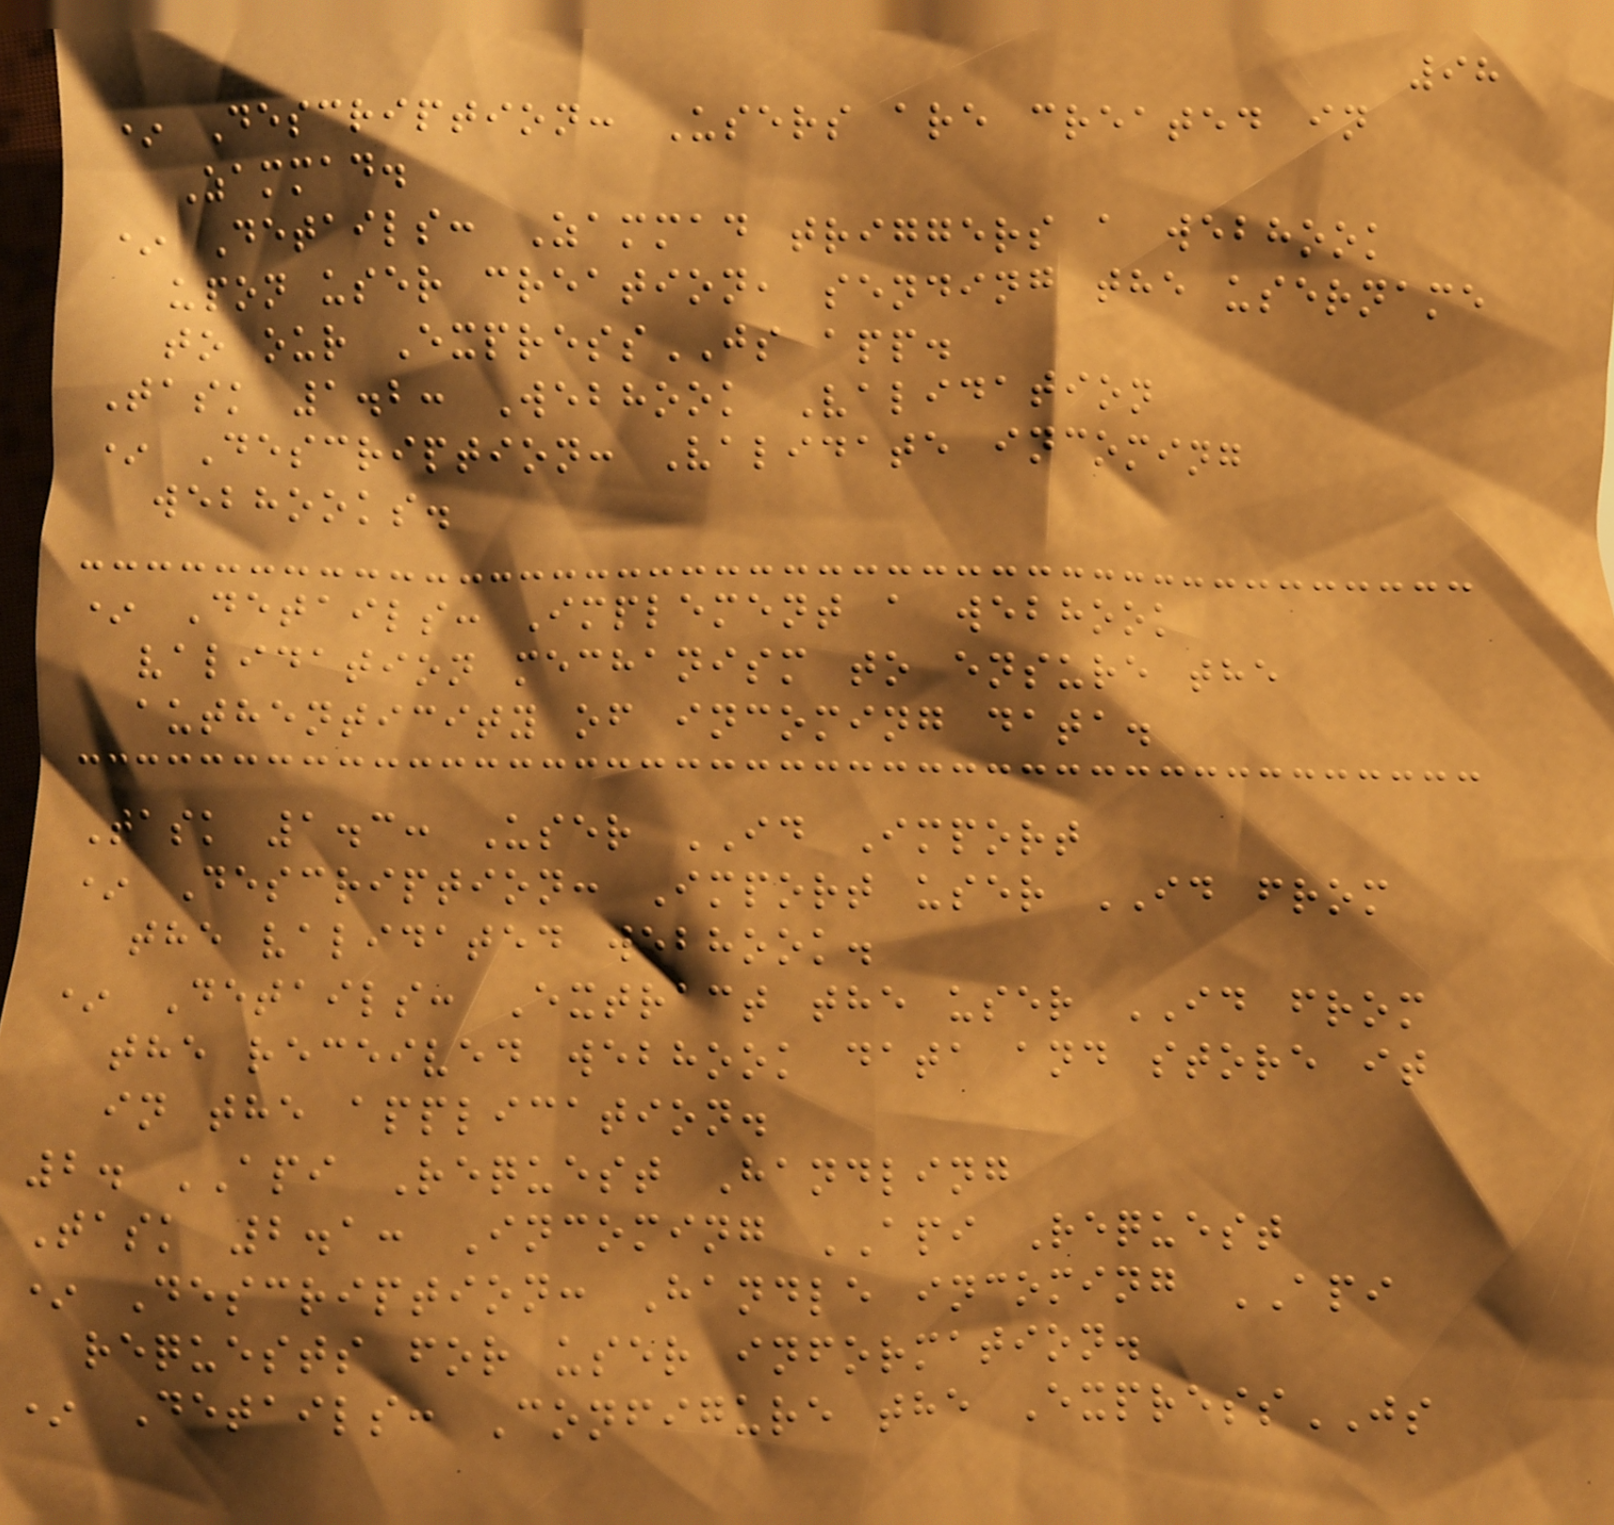98
* Description: Users are created in
Zammad.
* Details: Zammad triggers a webhook
upon user creation, sending the username
to our ExpressJS app.
Task 1.2: Webhook Validation
* Description: Validate incoming
webhooks.
* Details: Implement a webhook
validation mechanism to ensure the
authenticity of incoming data.
Task 1.3: User ID Import
* Description: Import user ID from
the validated webhook.
* Details: Extract the user ID from
the received webhook data and store it
in the application.
2. API Request Handling
Task 2.1: Incoming API Request
* Description: Handle incoming API
requests for user information.
* Details: Configure the ExpressJS
